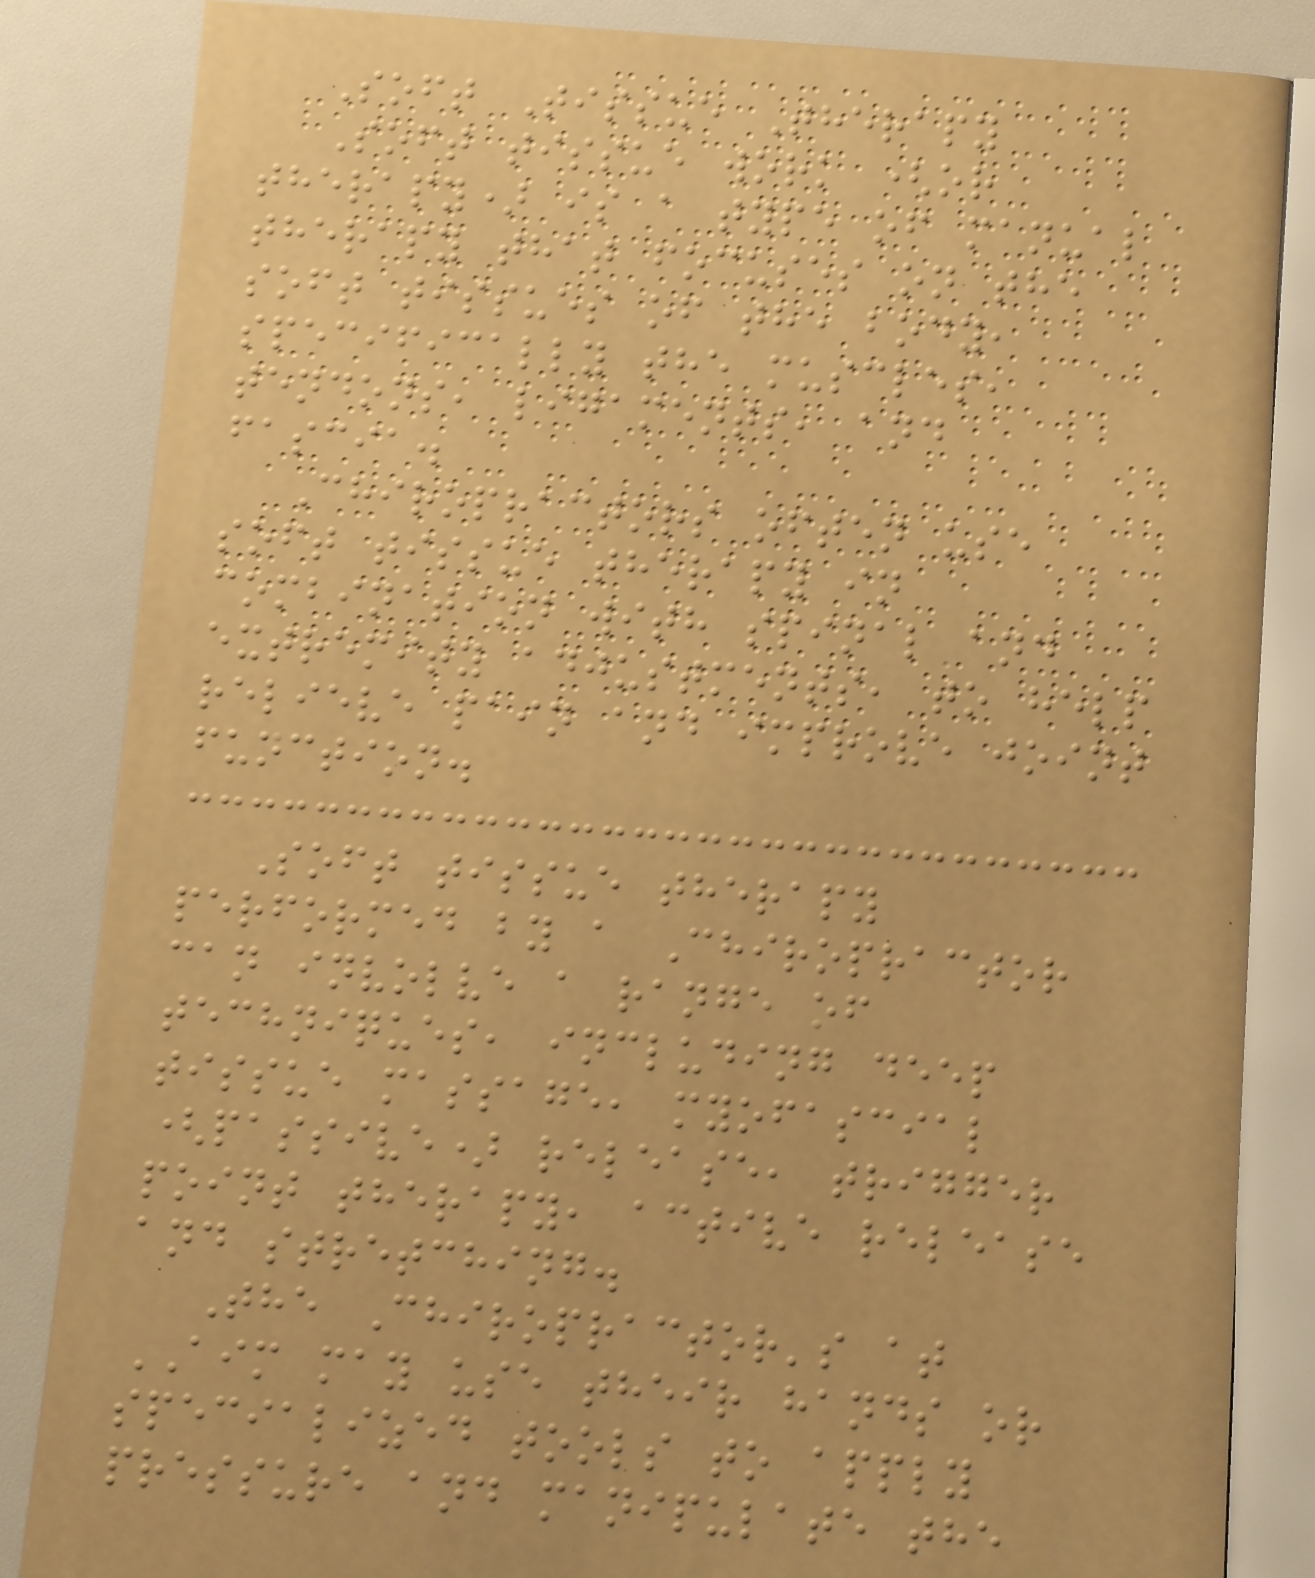Soft Tissue Therapy
Soft tissue work (or
therapy) is a type of manual
therapy that focuses on the
soft tissues of the body,
specifically the muscles,
tendons, ligaments, and
fascia.
Chiropractors often use
soft tissue therapy in
combination with spinal and
extremity adjustments, to help
relieve pain and improve joint
function.
Soft tissue therapy
performed by a Chiropractor
can involve a range of
techniques, including deep
tissue massage, myofascial
(passive) release, trigger
point therapy, active release
and stretching.
The Chiropractor's at
AIM may use their hands or
specialized tools to apply
pressure and manipulate the
